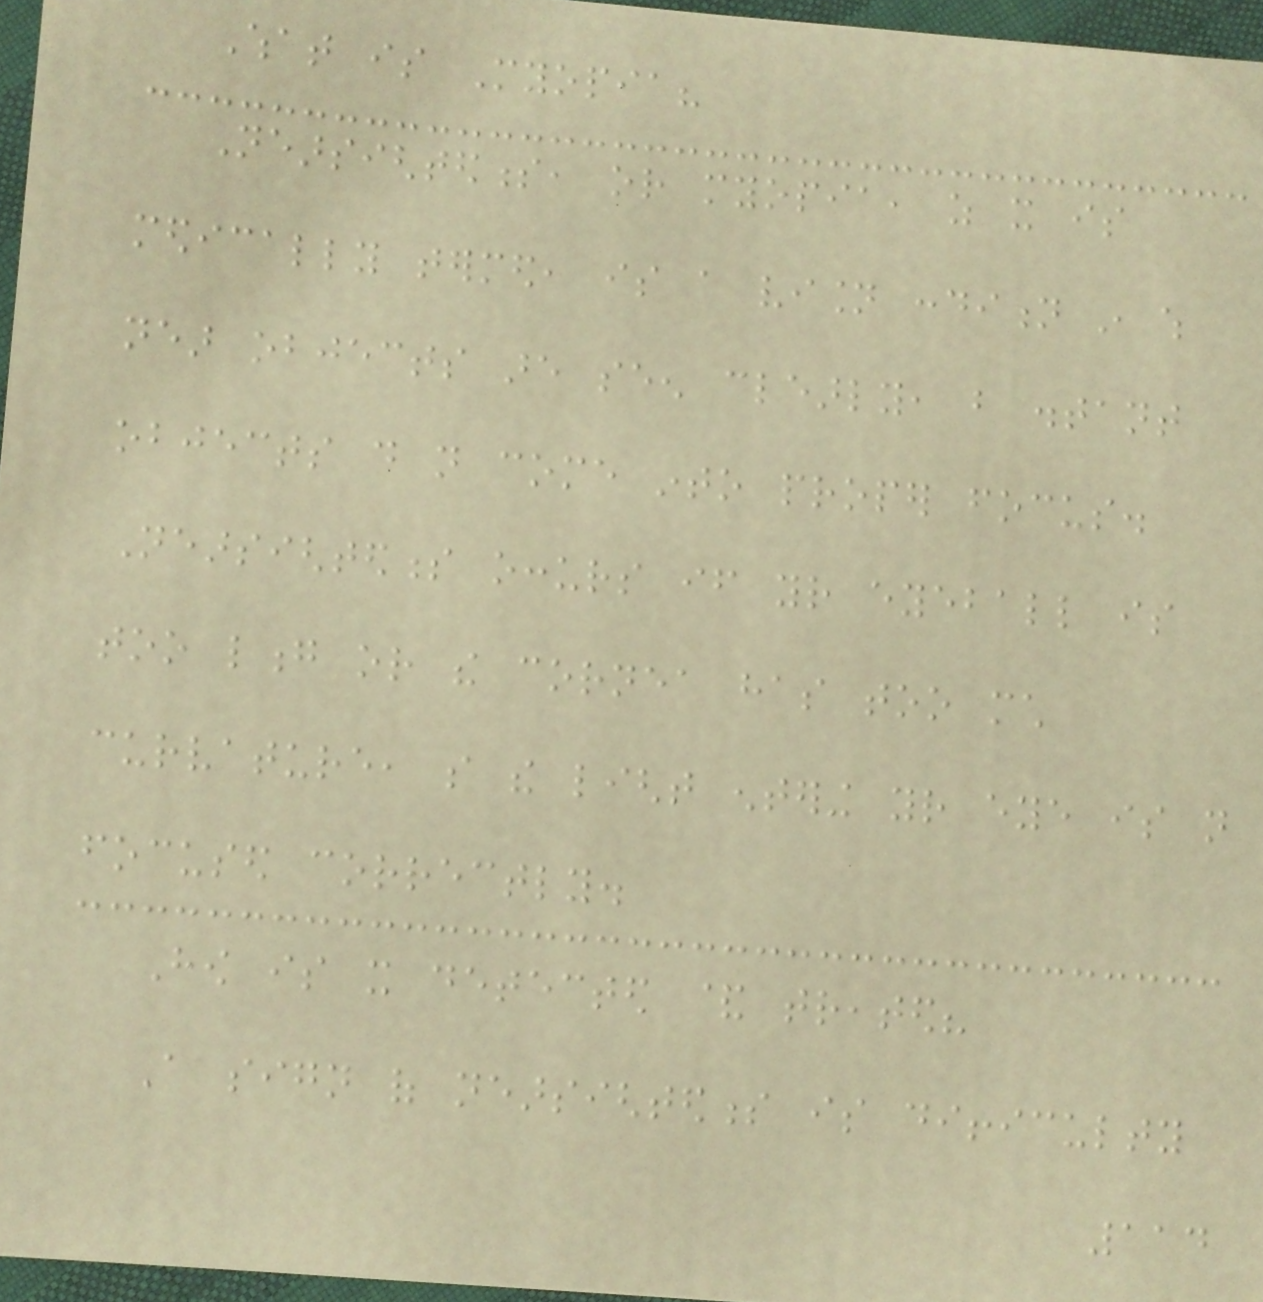What is Myopia?
Nearsightedness, or myopia, as it is
medically termed, is a vision condition in which
near objects are seen clearly, but distant
objects do not come into proper focus.
Nearsightedness occurs if your eyeball is
too long or the cornea has too much
curvature, so the light entering your eye is not
focused correctly.
How is it detected & treated?
A sign of nearsightedness is difficulty
114
